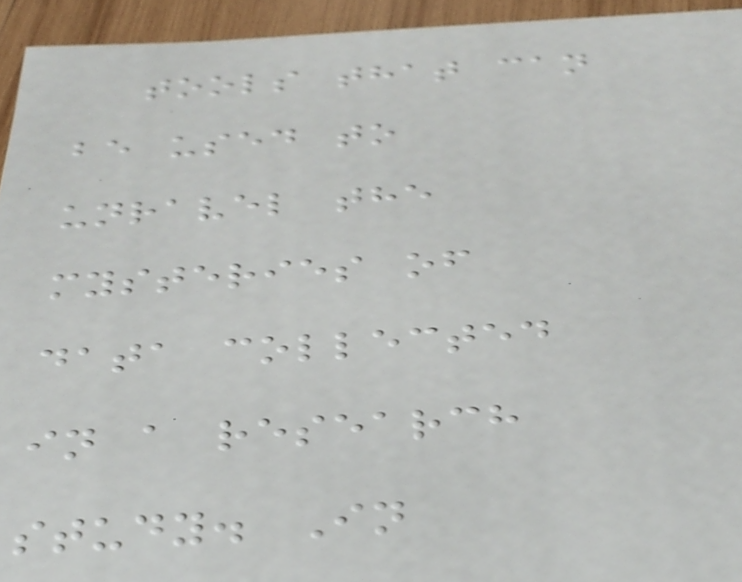tools that can
be used to
unravel the
mysteries of
data collected
in a research
study. In
